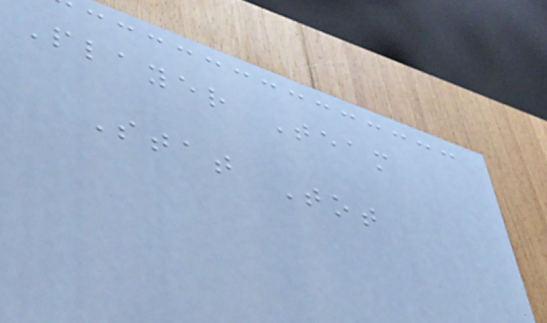Player Team
Stat Tot
